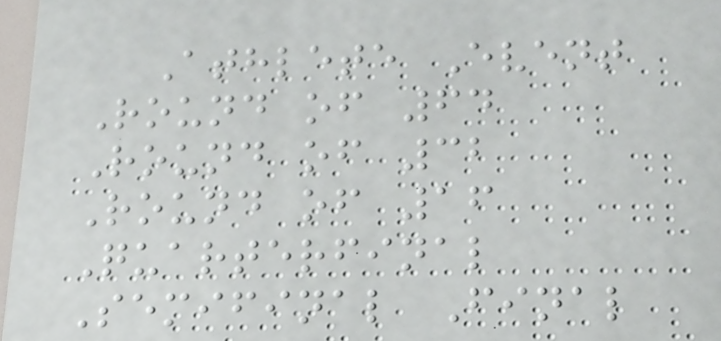Athlete Event
Round of 64
Round of 32
Round of 16
Quarterfinal
Semifinal Final
